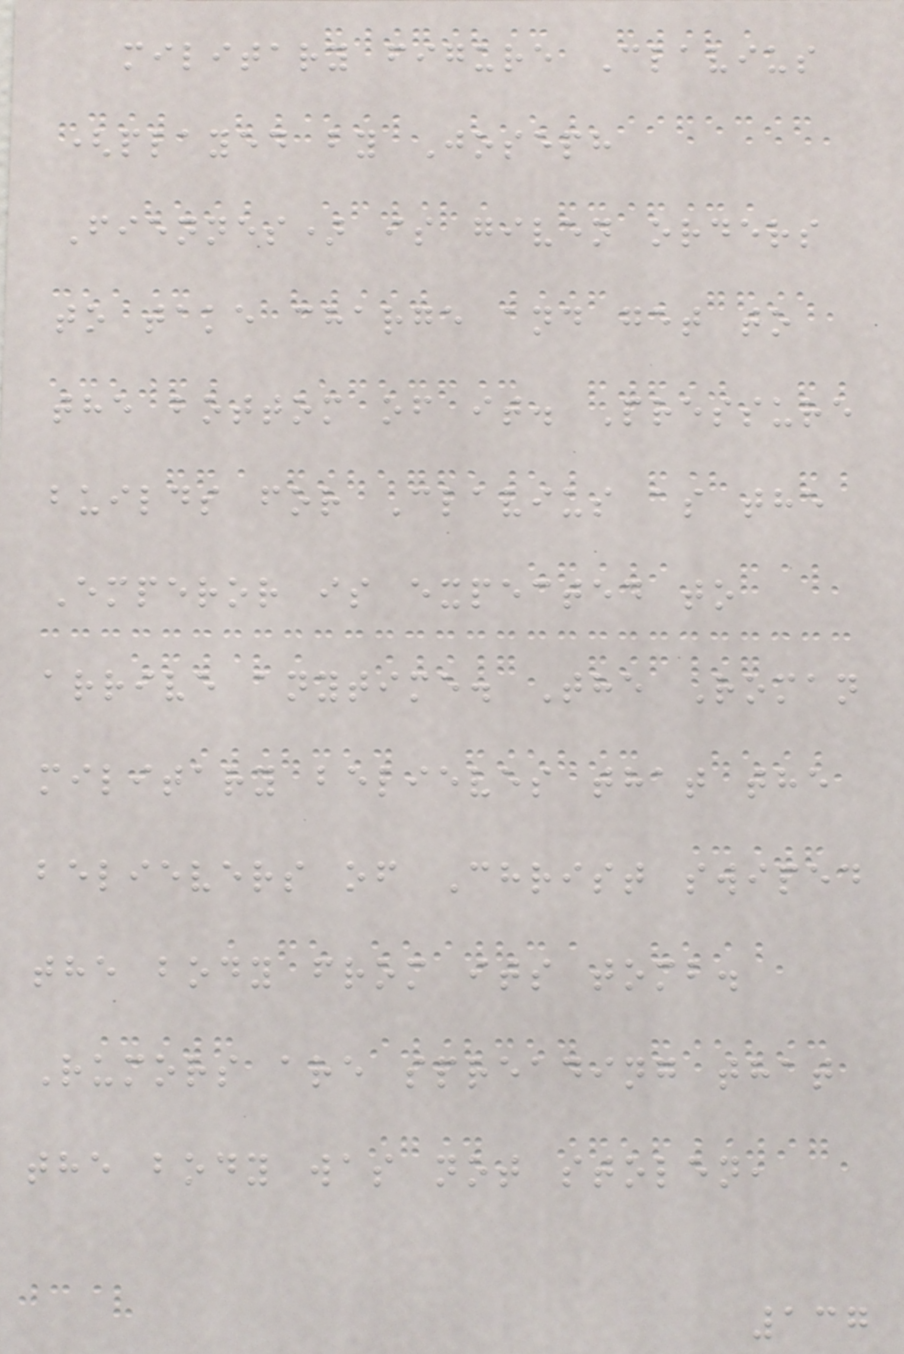military figure Clavius
(played by Joseph
Fiennes) is given orders
to take charge and get to
the bottom of it. Pressure
builds for Clavius as the
Emperor is expected to
arrive anytime. The Roman
military believes that the
believers of Christ swiped
the body from its tomb.
Rumors are spreading that
the body was not stolen,
137
